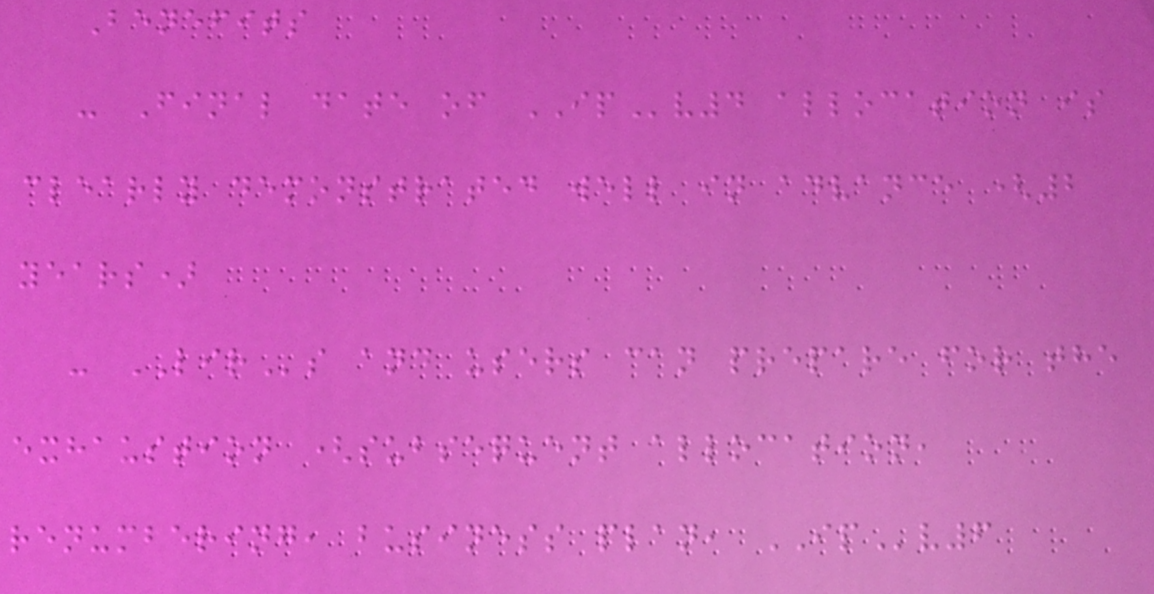Benefits
- Final date of IPv4 allocation is
clearly demonstrated well in advance (2
years)
- LIRs and users can prepare for the
exhaustion (subsequent allocation,
renumbering, business plan, IPv6
